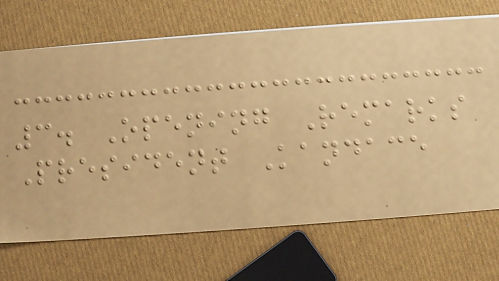3. Opening Remarks
President Kandace
